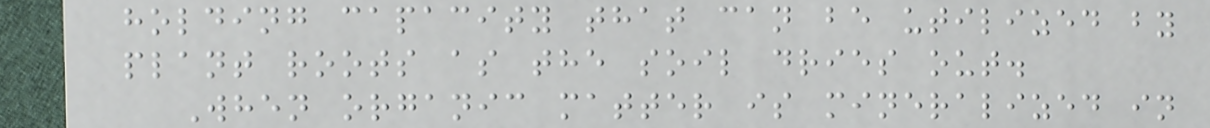holding capacity that can be utilized by
plant roots as the soil dries out.
When organic matter is mineralized in
